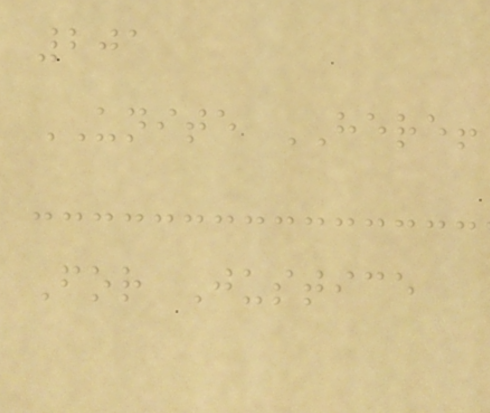201
UNITE HERE!
For Justice
